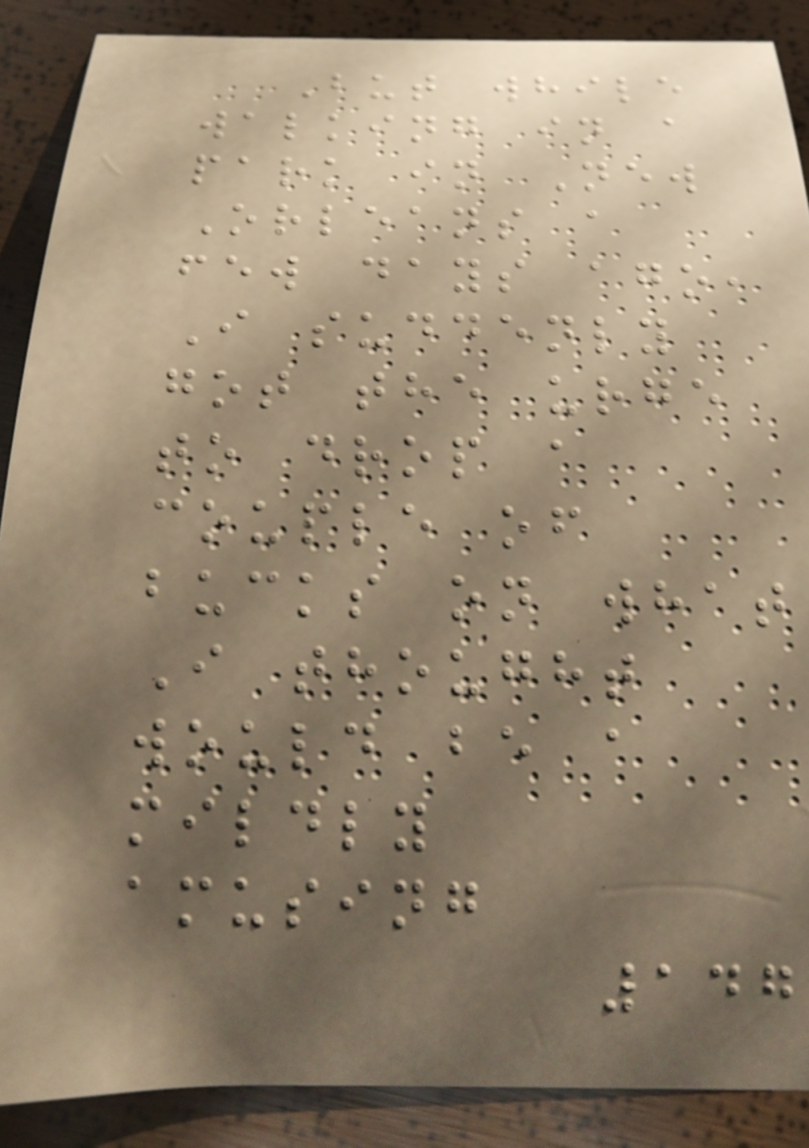But while
walking in a
park in New
Orleans a
few days ago,
I suddenly
got the urge
to drop a
couple of
bucks on what
I thought
would be a
mildly
amusing
147
